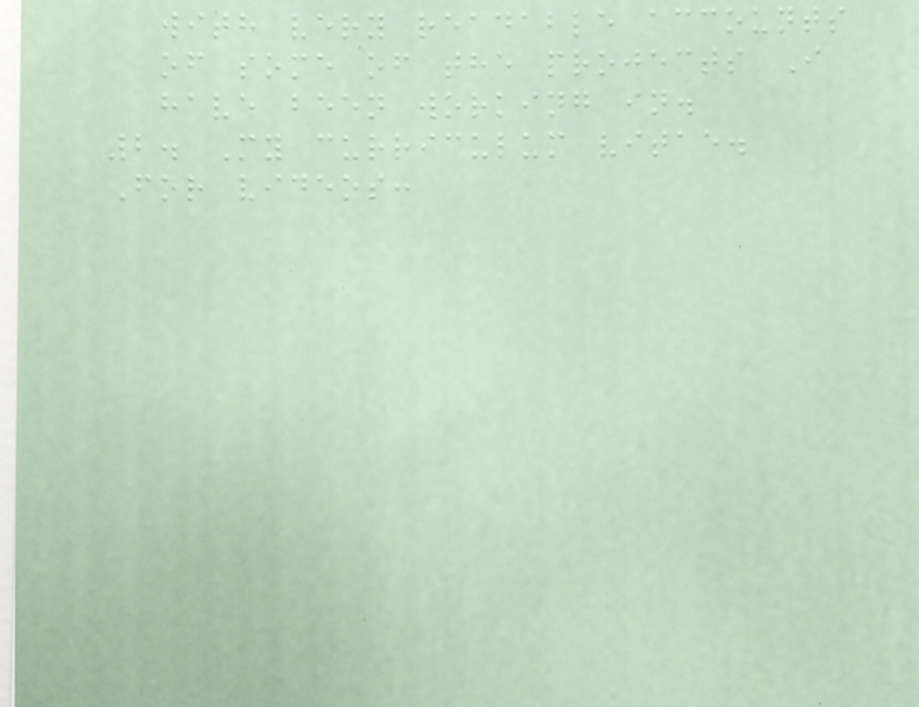with very readable accounts
of some of the projects I
have been working in.
2. My curriculum vitae.
For videos:
